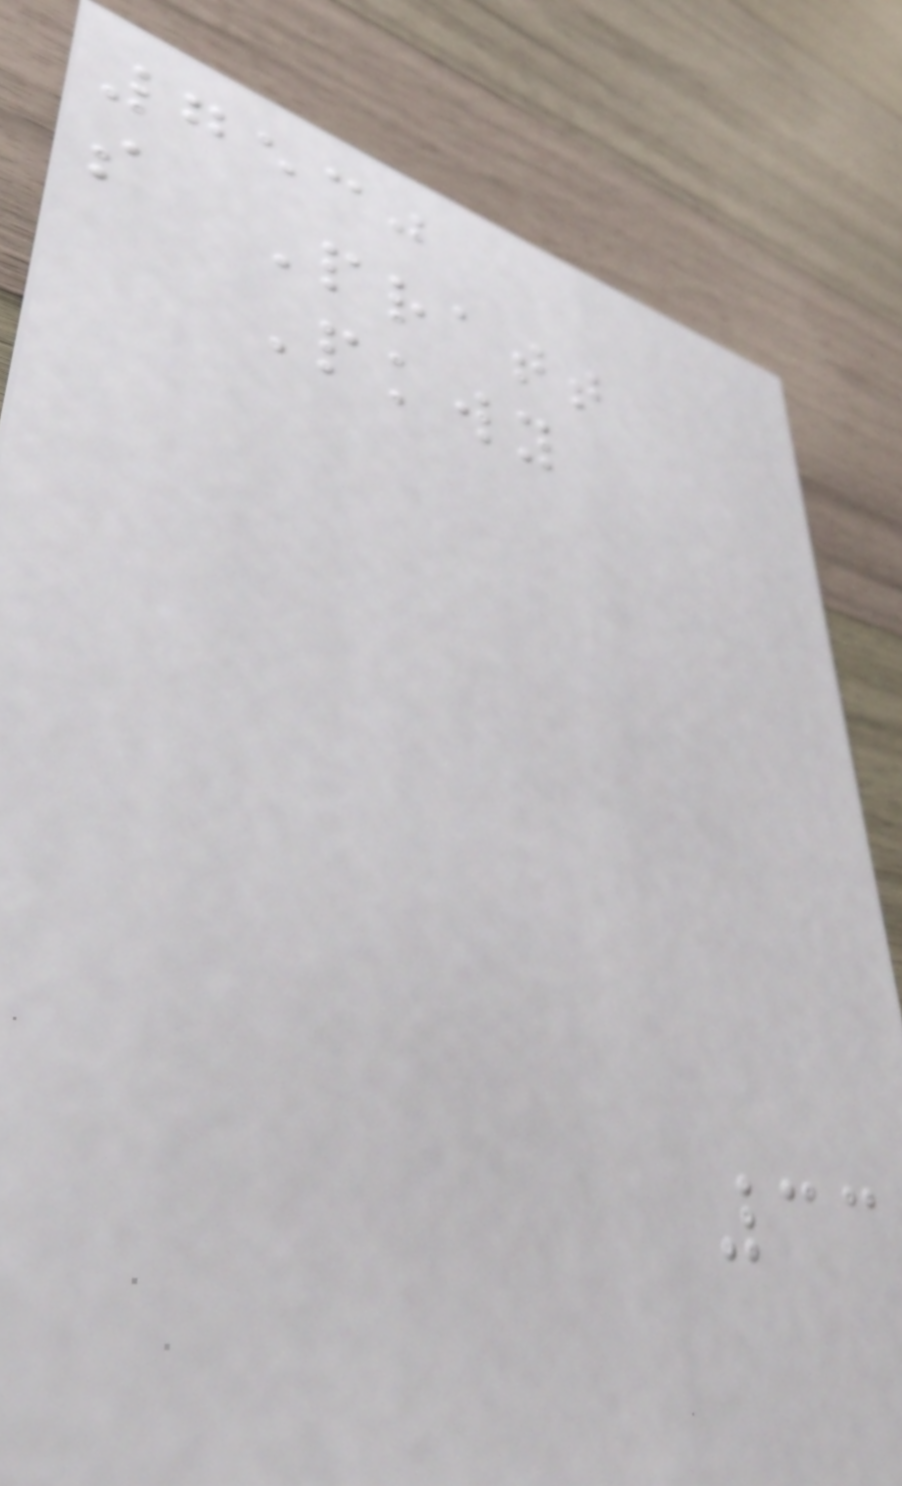7530
s Pratt
Pkwy
33
